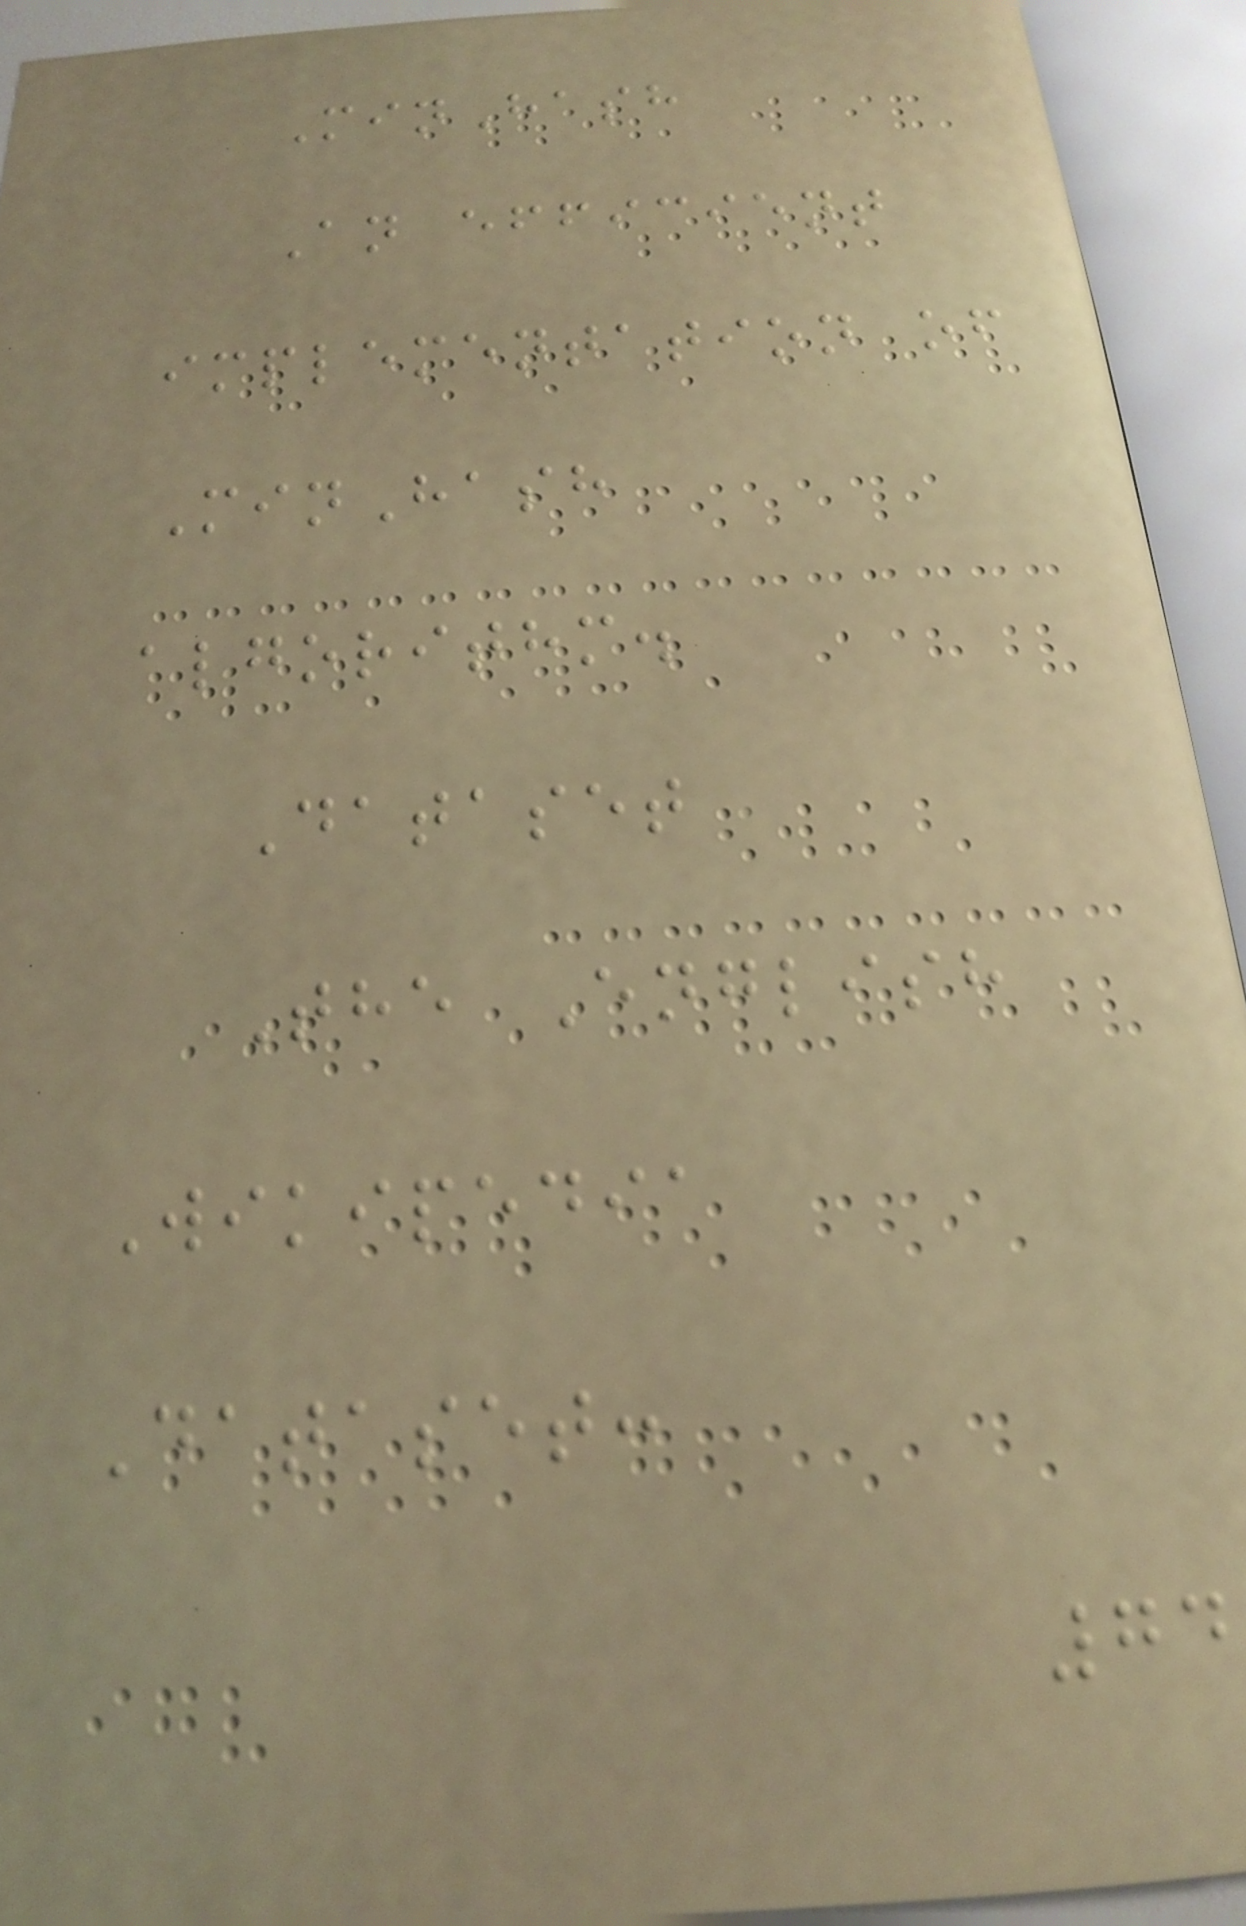MinHash
An efficient
implementation of
MinHash
algorithm.
Dataset
The English
Wikipedia
Dataset:
74
